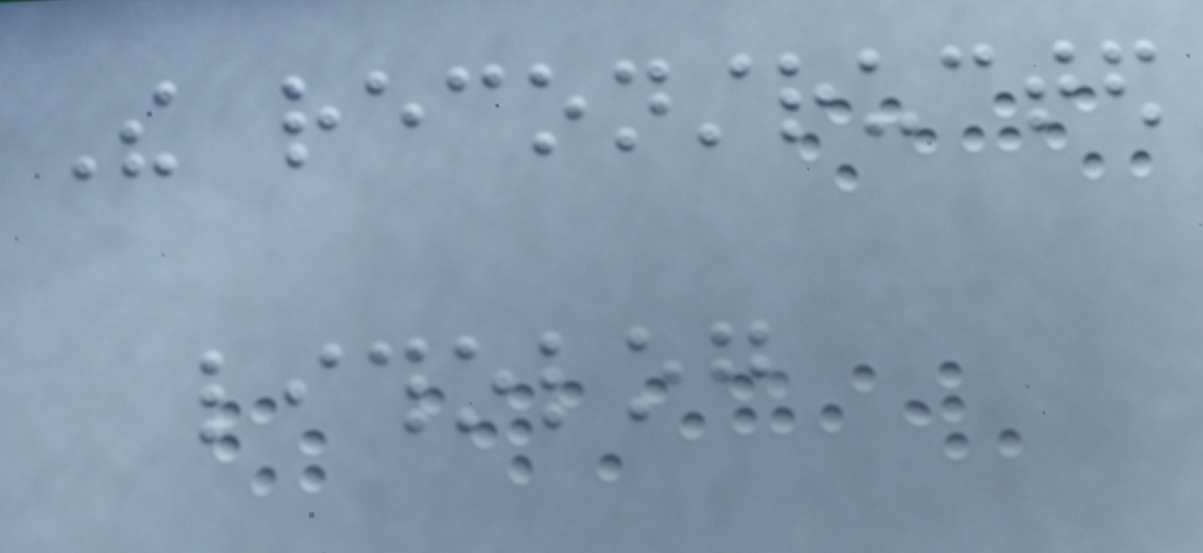The reconstructed
litholog
